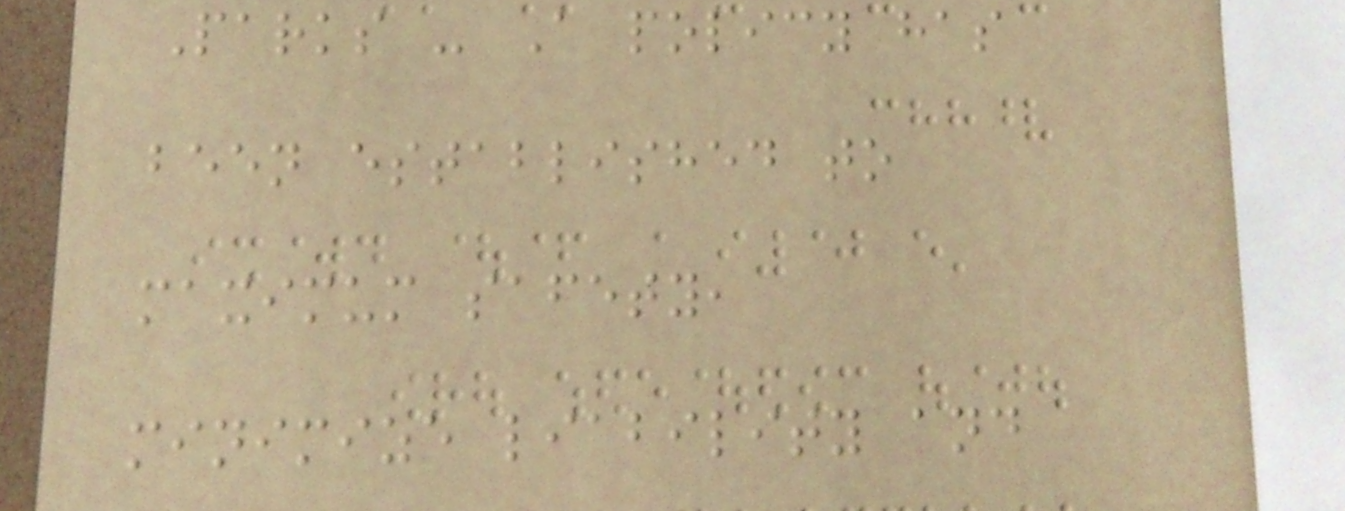Parks - A policy has
been established to
maximum safety,
minimize liability and
